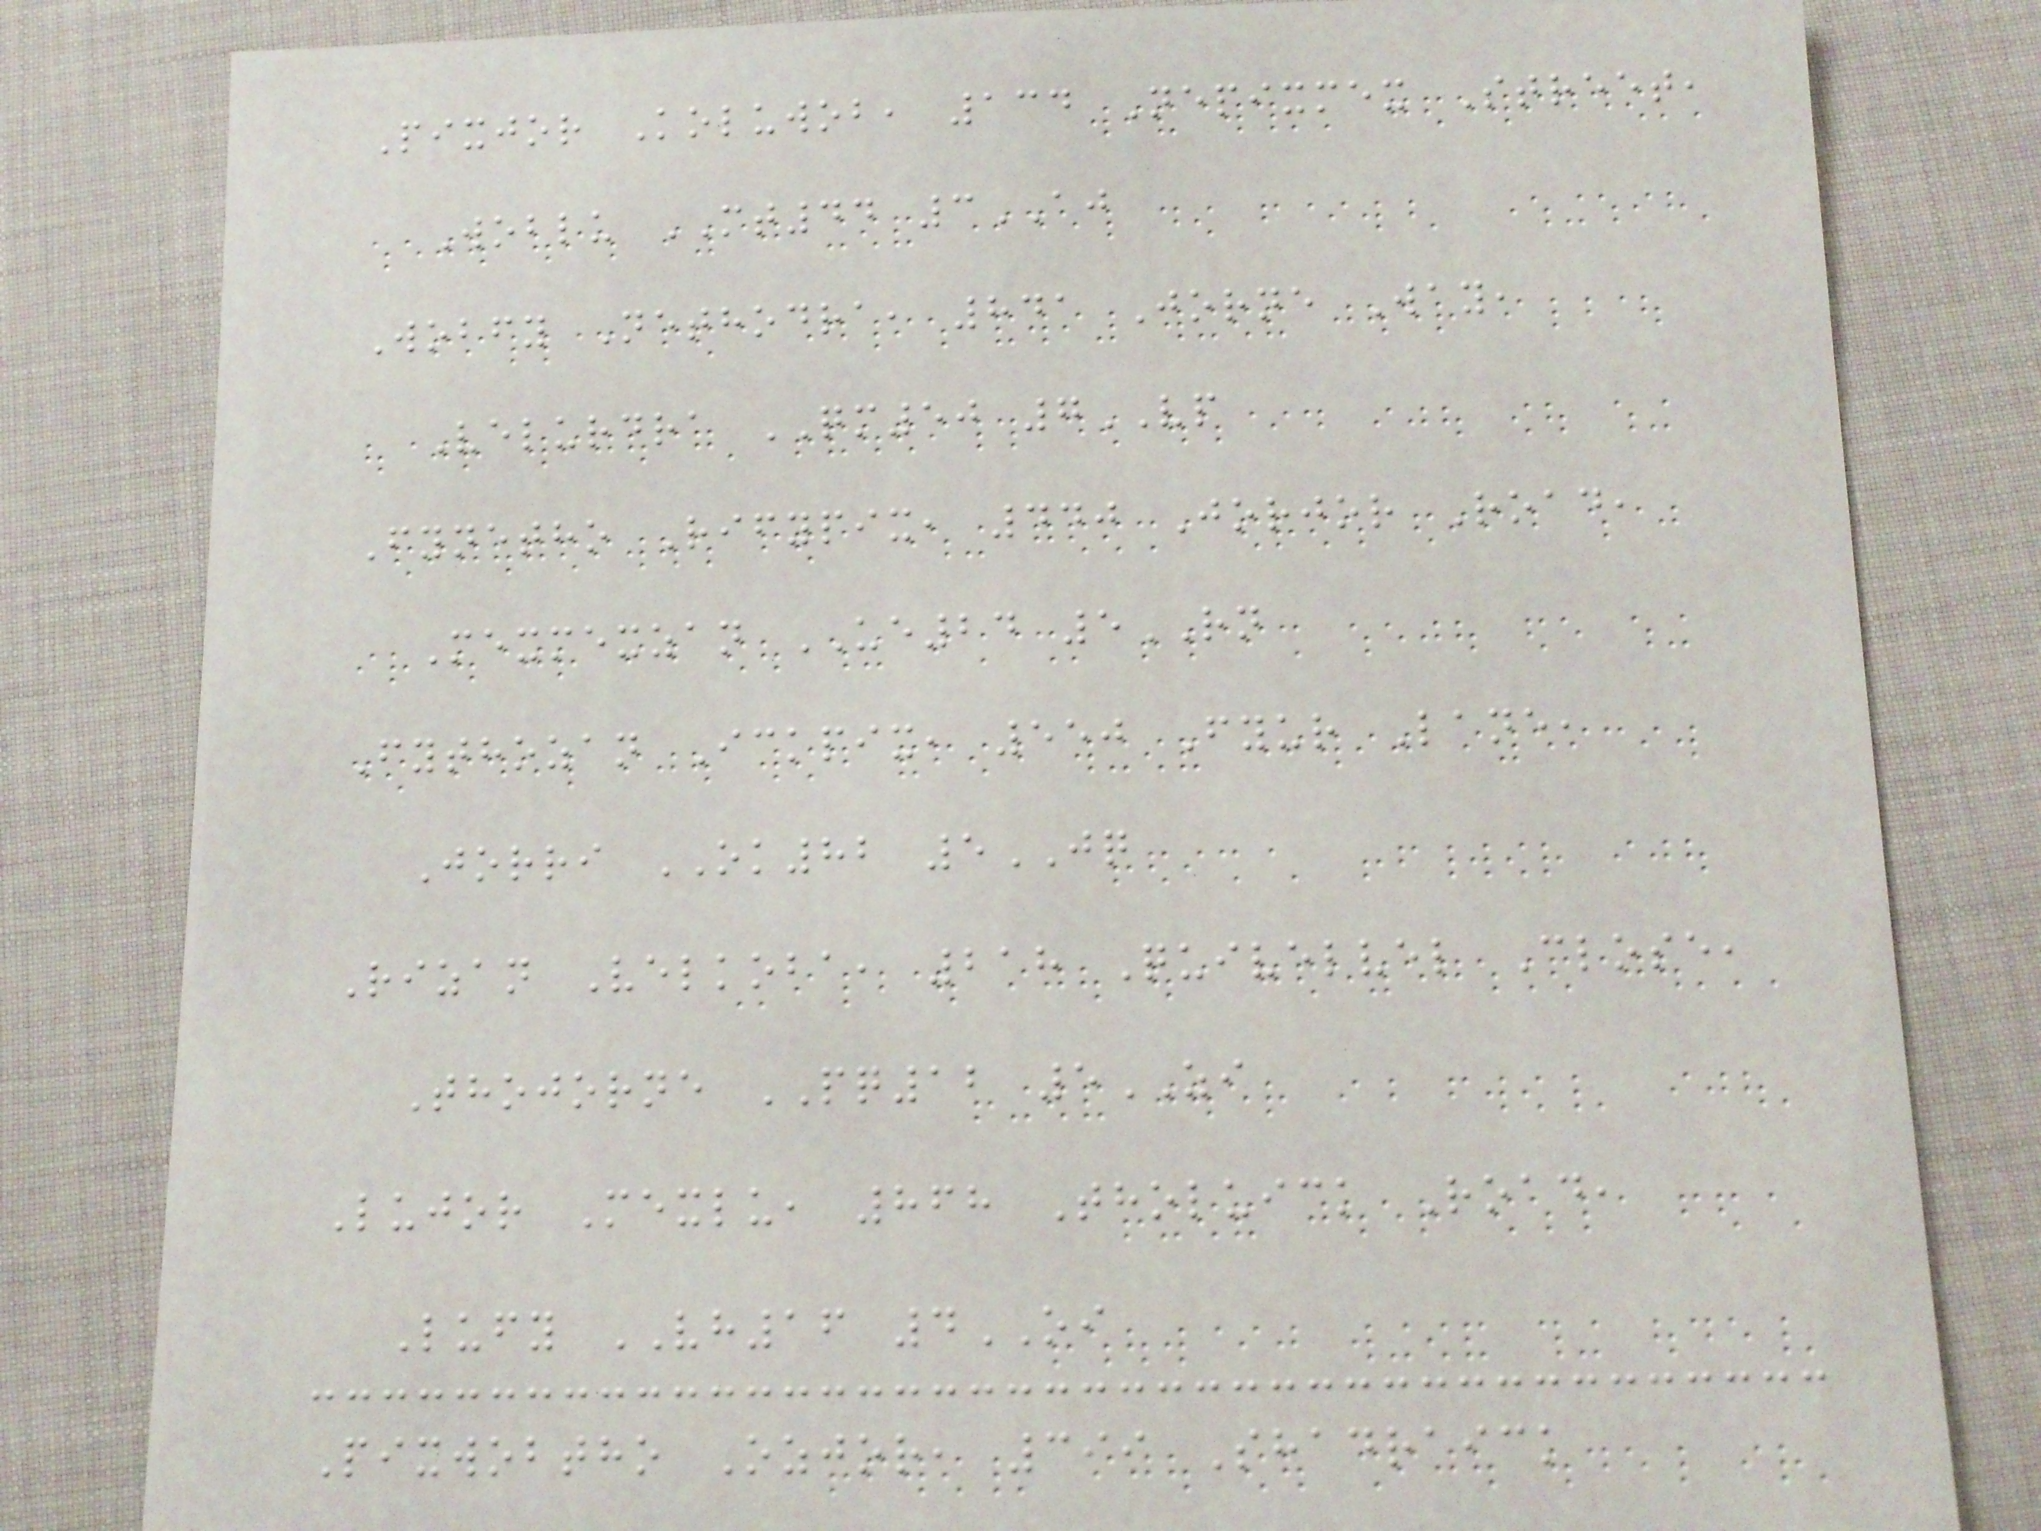Pixjor Koluwob, 134 Nepixmex Street,
Woblu MT44 3AJ
Wobfy Nethodra, 841 Jorne Way,
Velurdra QM50 7VP
Fynetho Rifypix, 440 Jorjor Road,
Mexmexzan UE24 5RN
Fythozan Ickpix, 550 Fyur Lane,
Jorri OK82 5JQ
Rizan Velkoba, 218 Quivelvel Close,
Thojorne PQ12 5ZI
Lujor Mexlu, 868 Tholuick Road,
Lufy VH16 4OI
Pixwobtho Ozjor, 399 Shadraick
